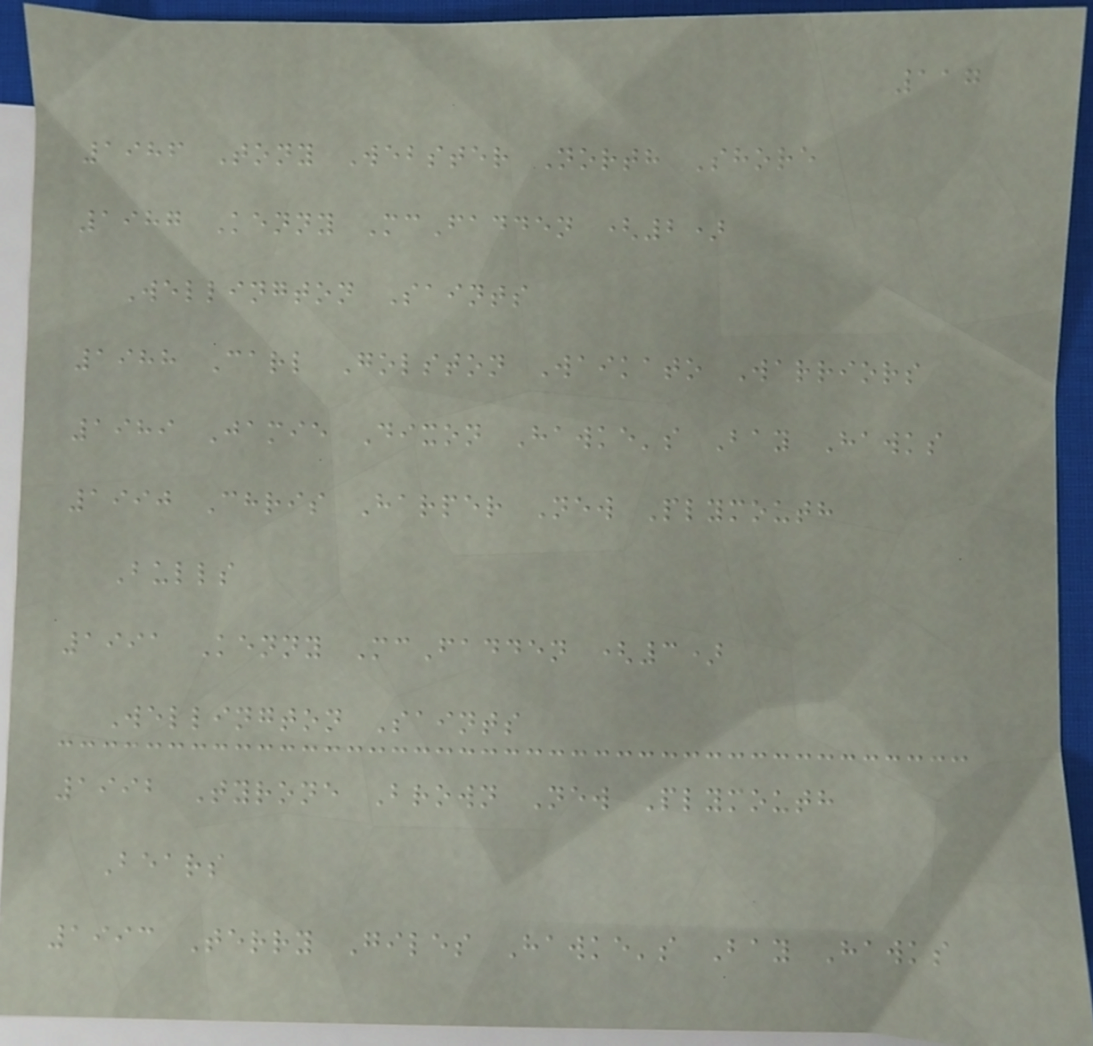117
1986 Tony Webster North Shore
1987 Kenny McFadden (2)
Wellington Saints
1988 Carl Golston Waikato Warriors
1989 Jamie Dixon Hawke's Bay Hawks
1990 Chris Harper New Plymouth
Bulls
1991 Kenny McFadden (3)
Wellington Saints
1992 Tyrone Brown New Plymouth
Bears
1993 Terry Giles Hawke's Bay Hawks
